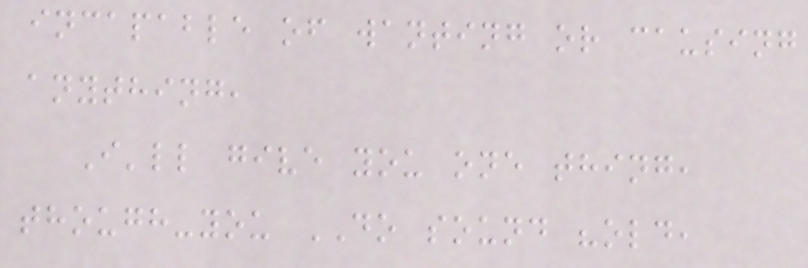incapable of wanting or causing
anything,
I'll give you one thing,
though-you DO sound "old,
